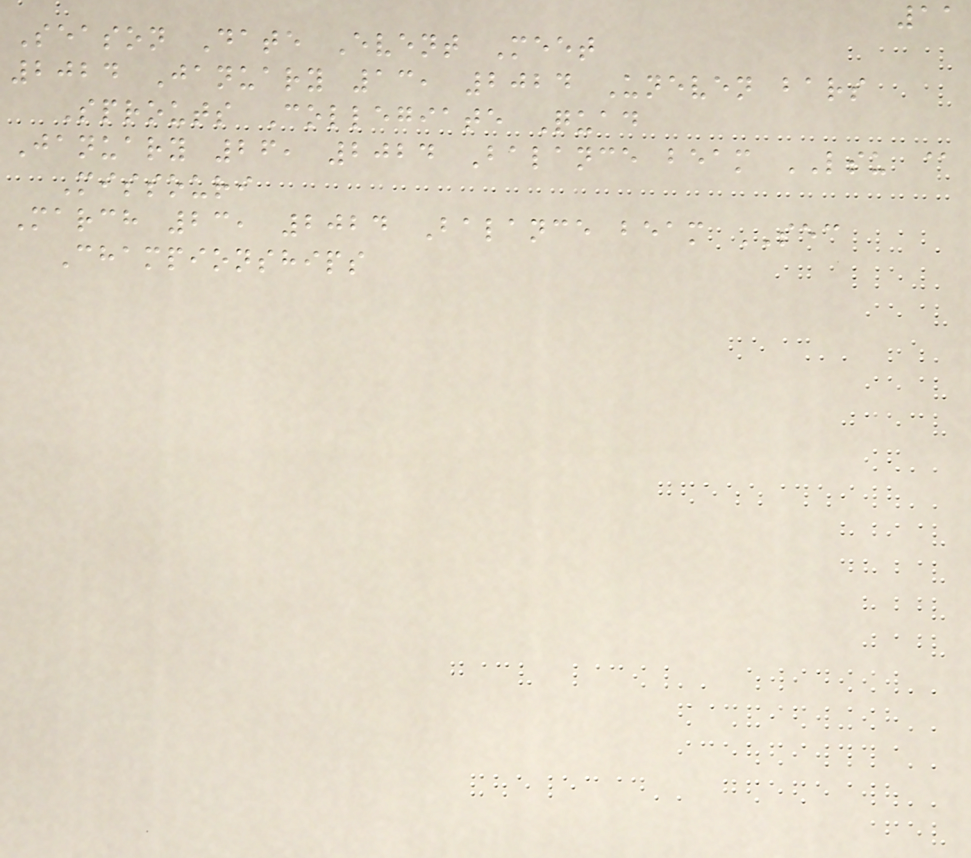11
Season Date Event Meet
2024 January 13, 2024 Uneven bars
Sprouts Collegiate Quad
January 26, 2024 Balance beam LSU @
Missouri
March 23, 2024 Balance beam SEC
Championships
